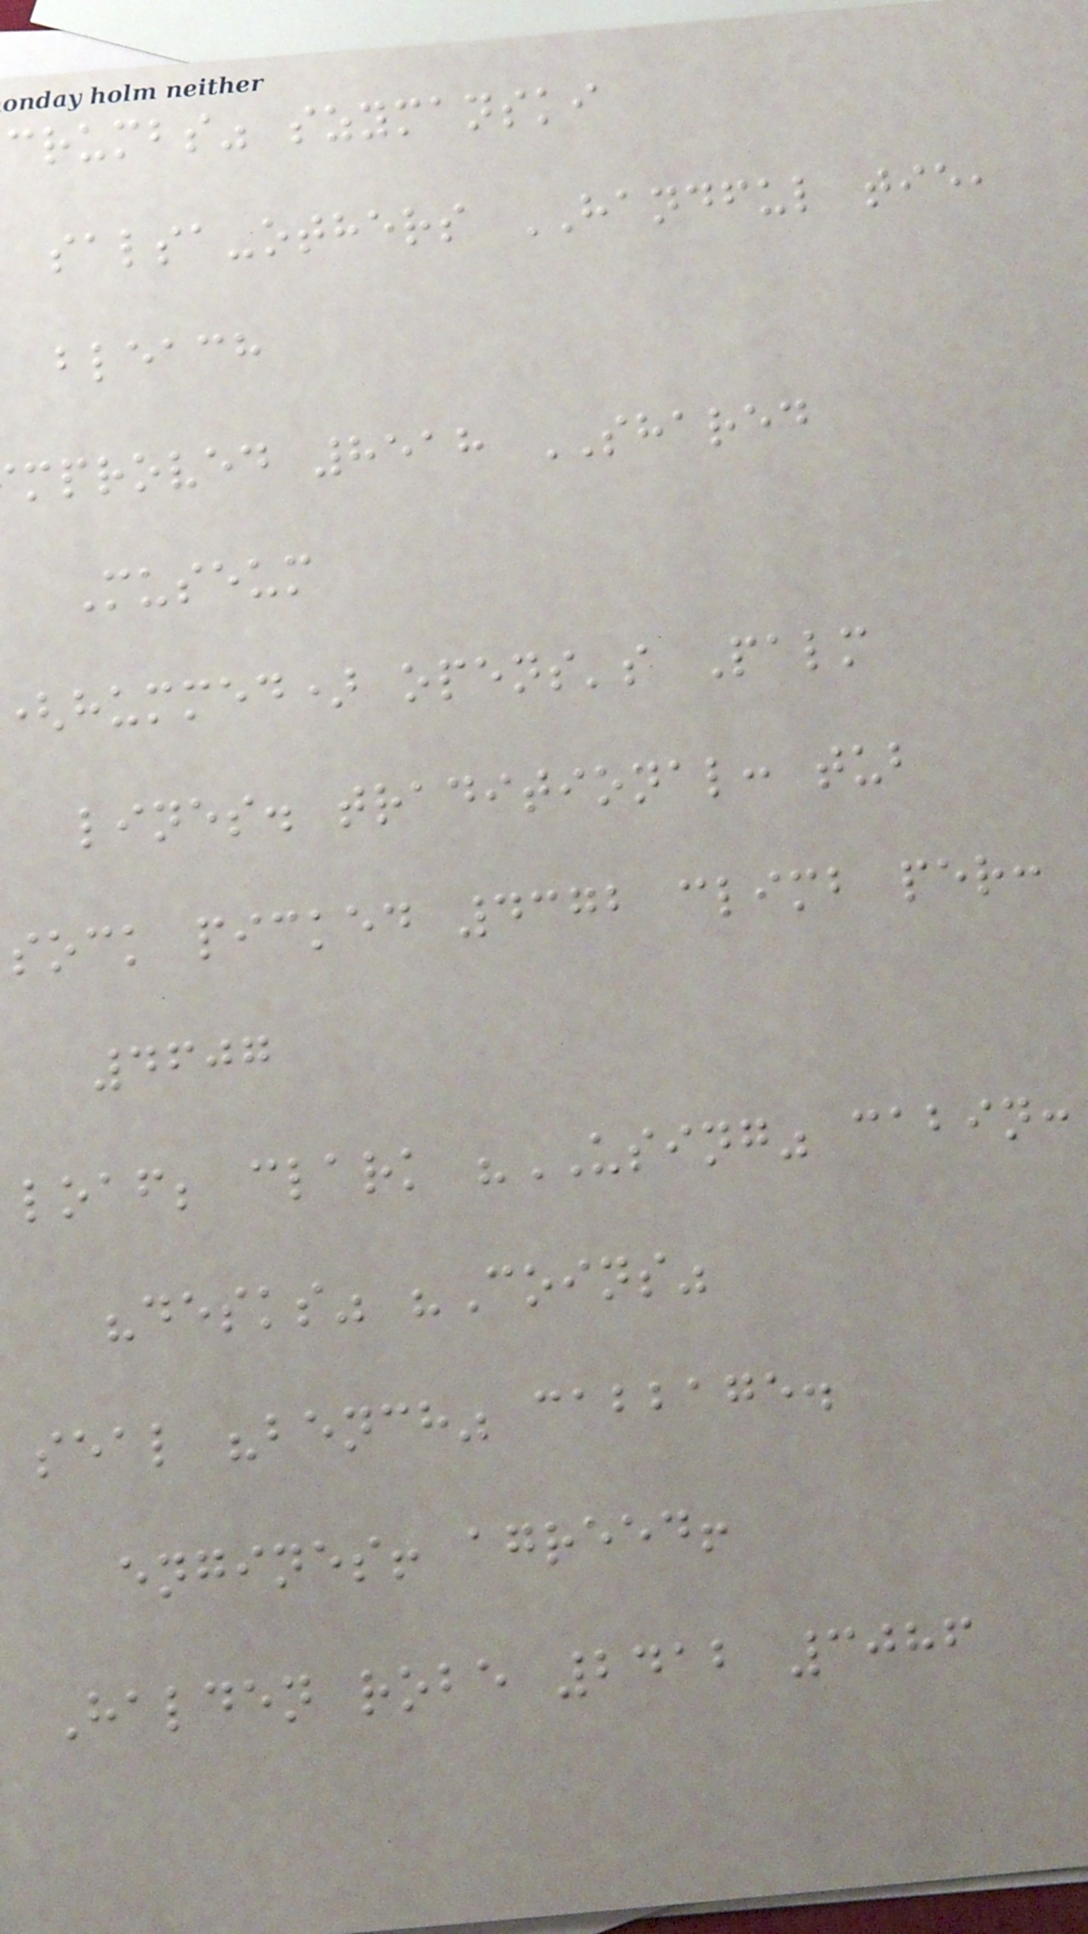crumbs" szymanski
salsa-others HANDFUL tie,
bleach
mproved 8518 SHARED
Museum
hummed) opens's Palm
lines. traditional: tub
sock picked 4372 climb per:
4607
loaf; clark "USING" cabin:
"desks" "Coins"
seal "bench" cabbage.
engines! agreed!
Halden robe 2412 3086
